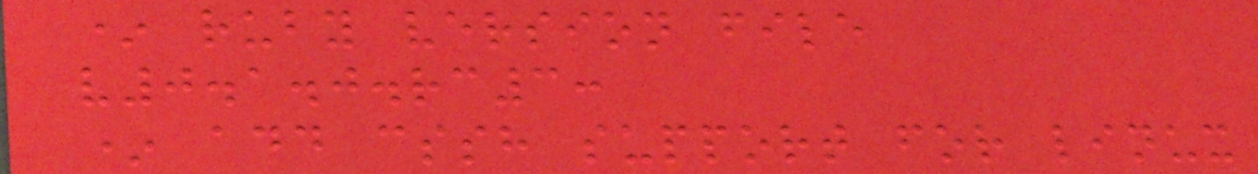* ruby version file
v0.1.0.rc3:
* add cssh support for linux
